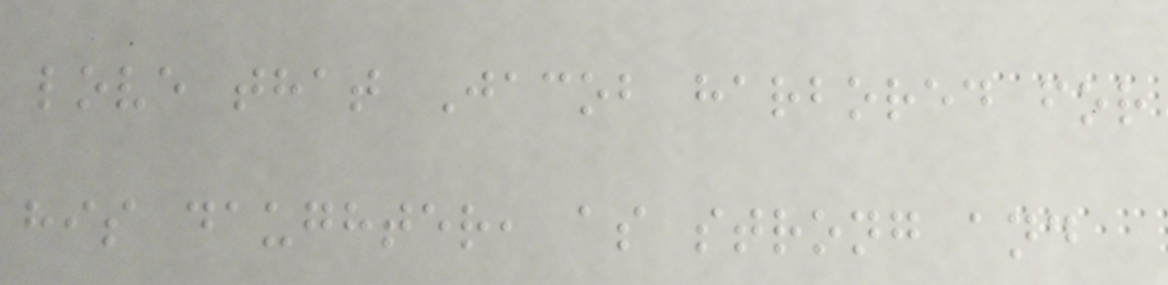love that Jacob harbored for
his daughter, as strong and
